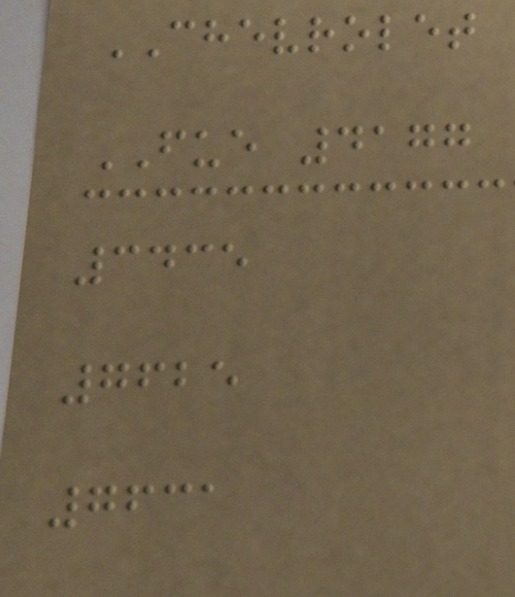CHEVROLET
FUE 4177
3435
7625
7631
